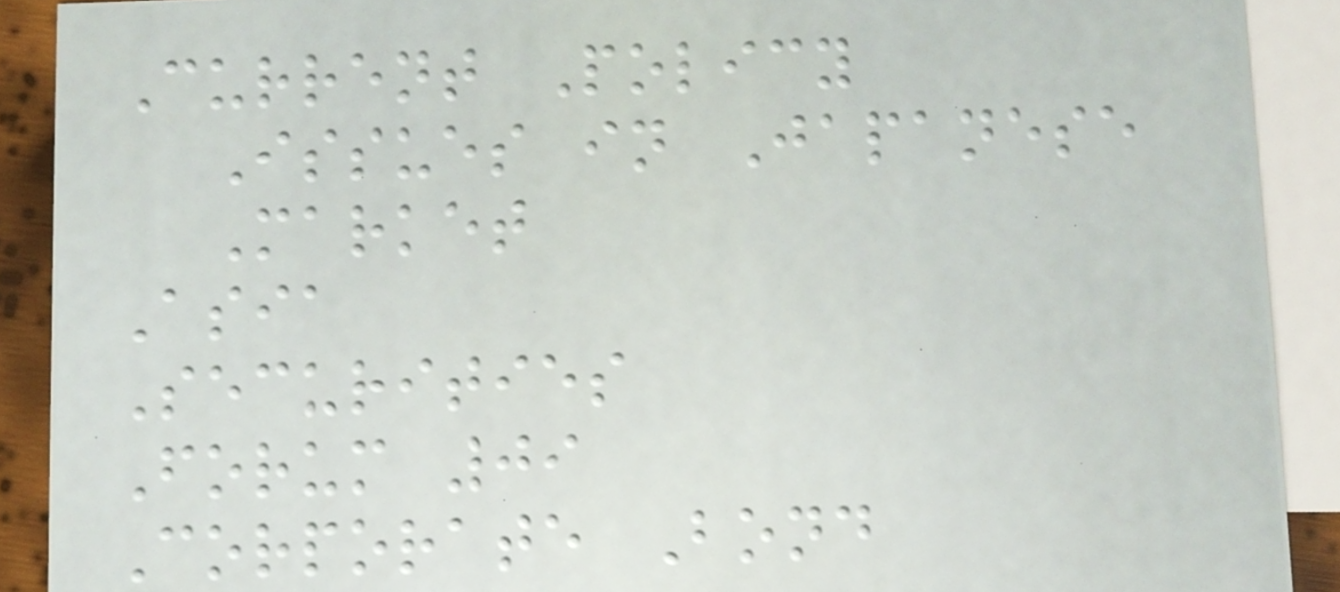Current Policy
Issues in Japanese
Market
Asia
Securities
Forum 09
Corporate Bond
